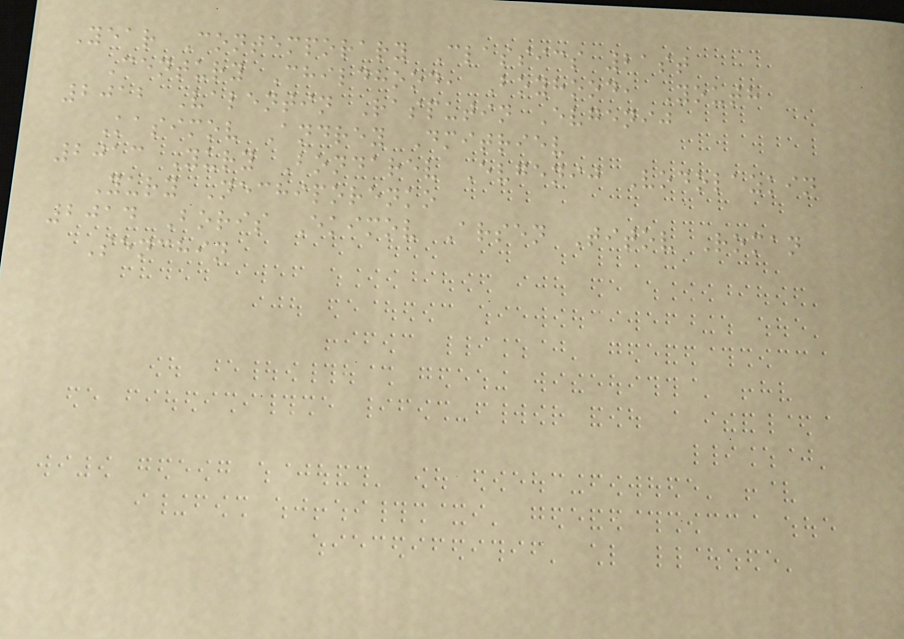Year Contemporary Classics 21st
Century Childhood, Boyhood, Youth
2012 Valentin Rasputin Evgenij
Kasimov Andrey Dmitriev
2013 Yury Bondarev Evgenij Vodolazkin
Yury Nechiporenko
2014 Boris Ekimov Arsen Titov Roman
Senchin
